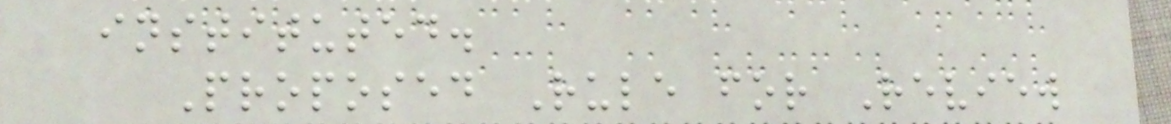instituted.
Proposed Rule for Review
